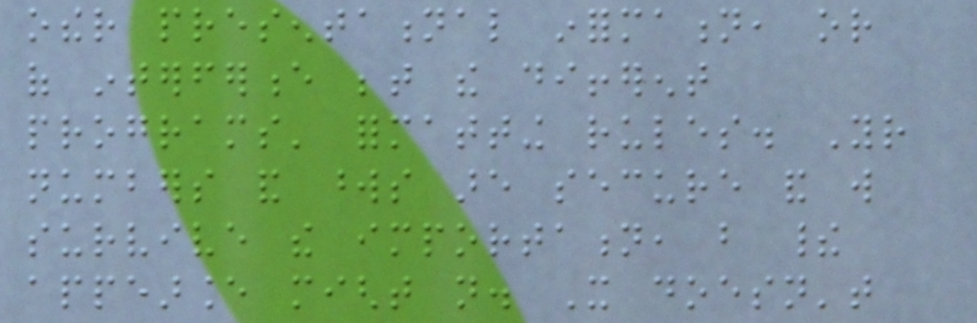other presentational information, or
of interference between the different
programs' formatting rules. Your
numbers and words are secure and will
survive the importation, but their
appearance might not. It doesn't
